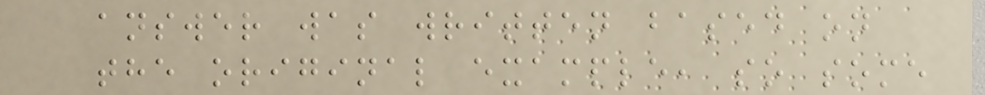answer was written based on
the original example, so some
